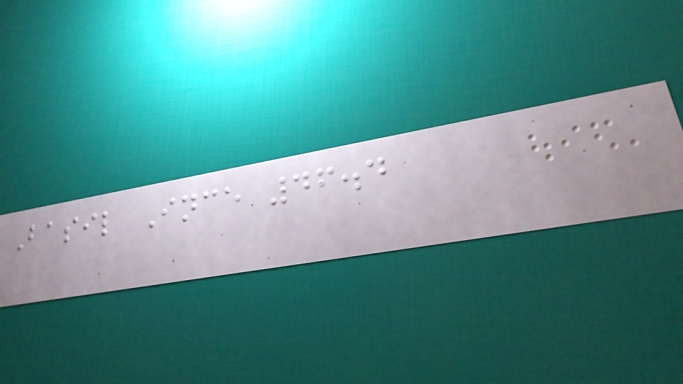Basil Ince 46.4
